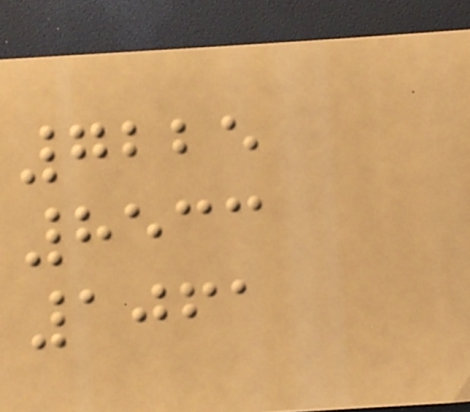7225
8533
1061
